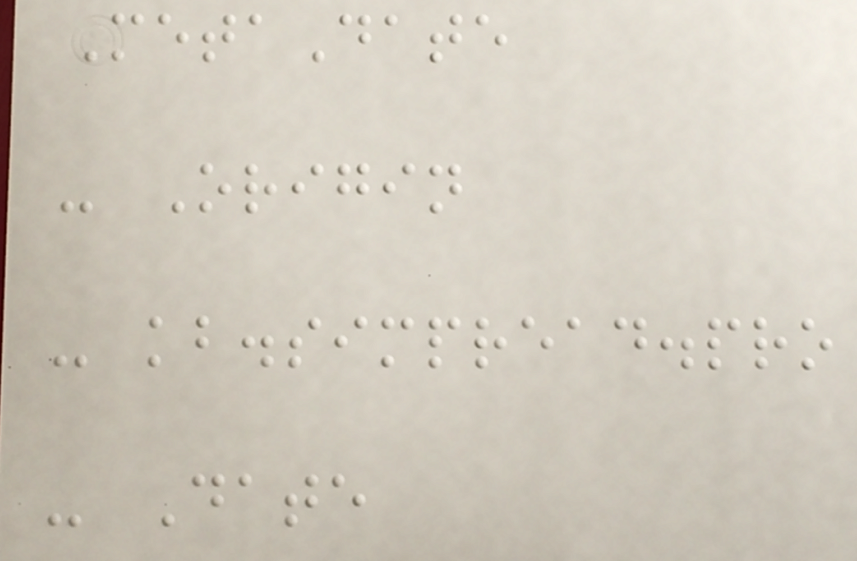MetaDate
- Origin
- kb.simpread.pro
- Date
